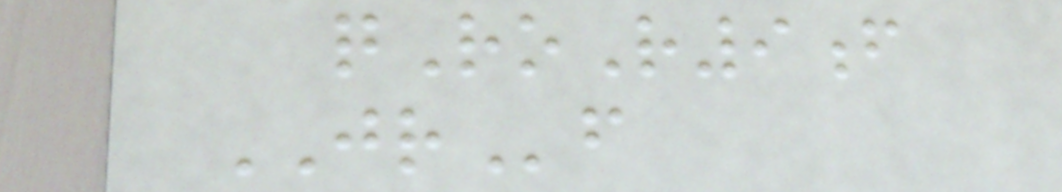qRoR9f
JRf
